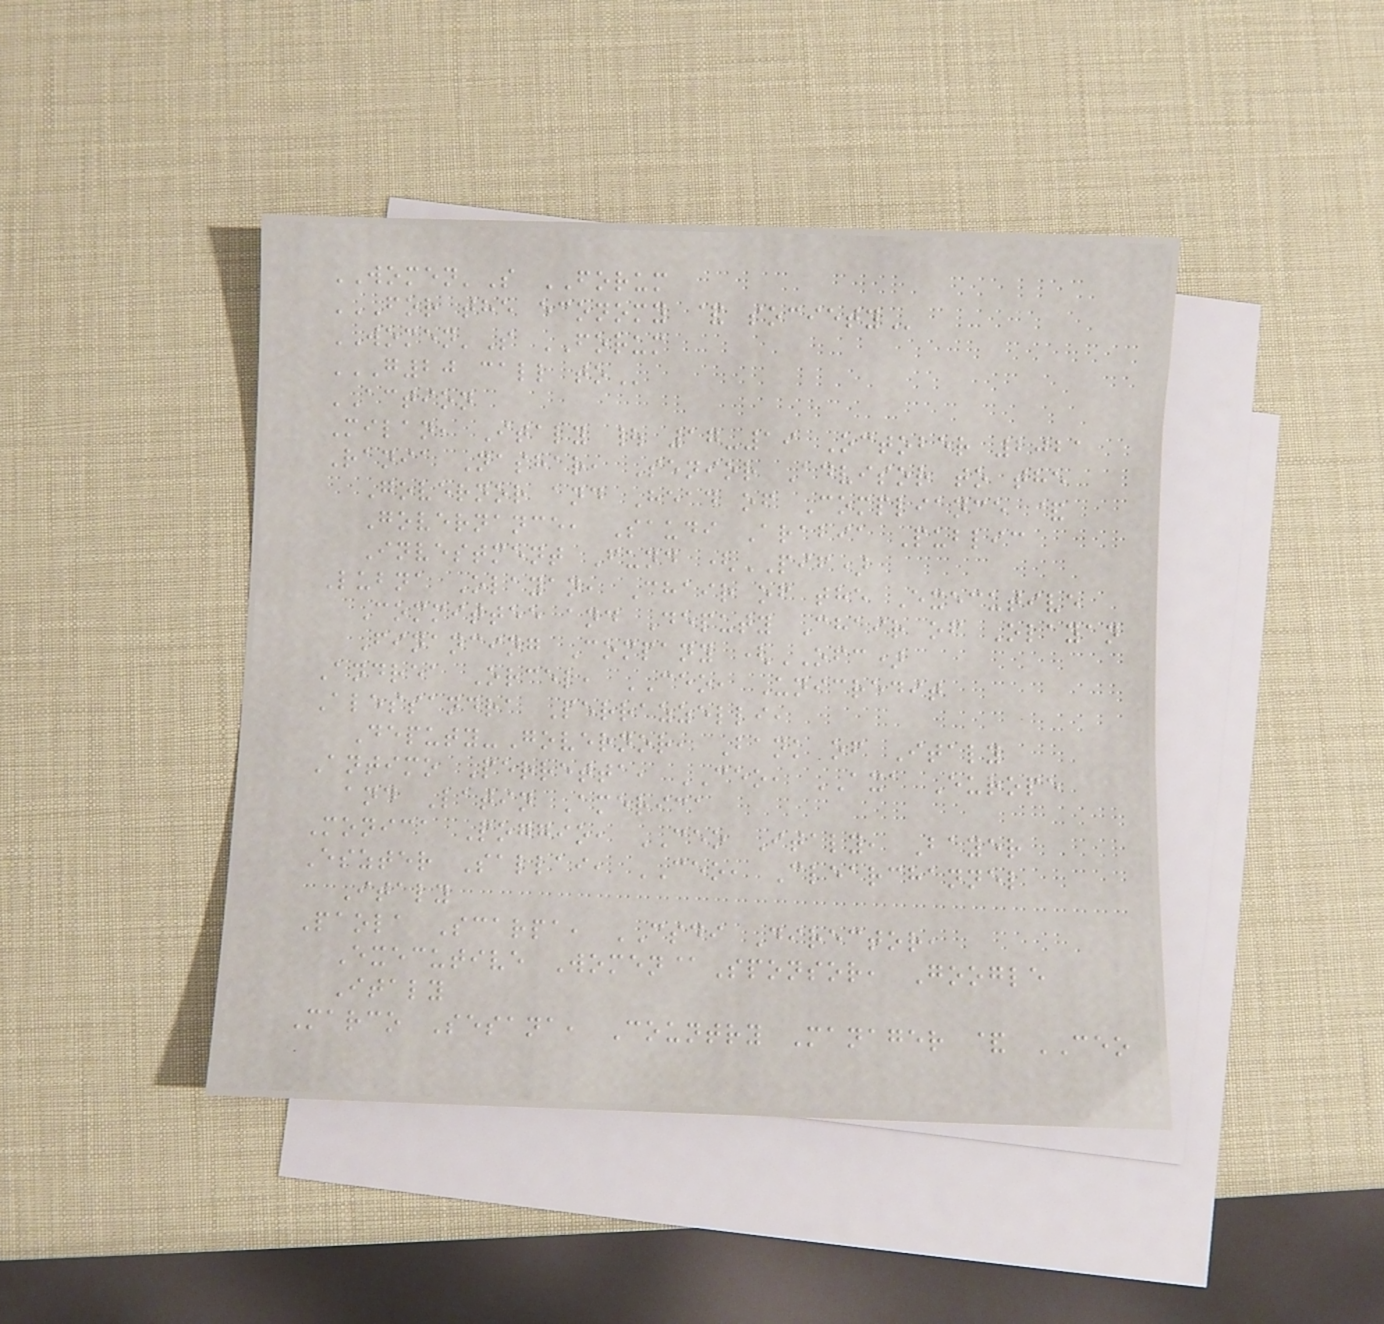WOMEN'S FORUM
FOR THE ECONOMY & SOCIETY
WOMEN'S FORUM
G20 CALL TO
ACTION
Milan, Italy | 17-19 October 2021
Rania Nashar, Senior Advisor to the
Governor and Head of Compliance &
Governance, Saudi Arabia Public
Investment Fund (PIF)
Lubna Olayan, Chair of the Executive
Committee and Deputy Chair of Olayan
Financing Company (OFC)
Andrea Orcel, CEO, Unicredit
Alessandra Perrazzelli,
Deputy-Governor, Bank of Italy
Antimo Perretta, CEO, AXA Europe
and Latin America
Monica Poggio, CEO Italy, Bayer
Eszter Sallai, CEO, Clearchannel
Italy
Paola Scarpa, CSDI Director,
Executive Women@Sponsor, Google
Italy
Marco Sesana, Country Manager & CEO
